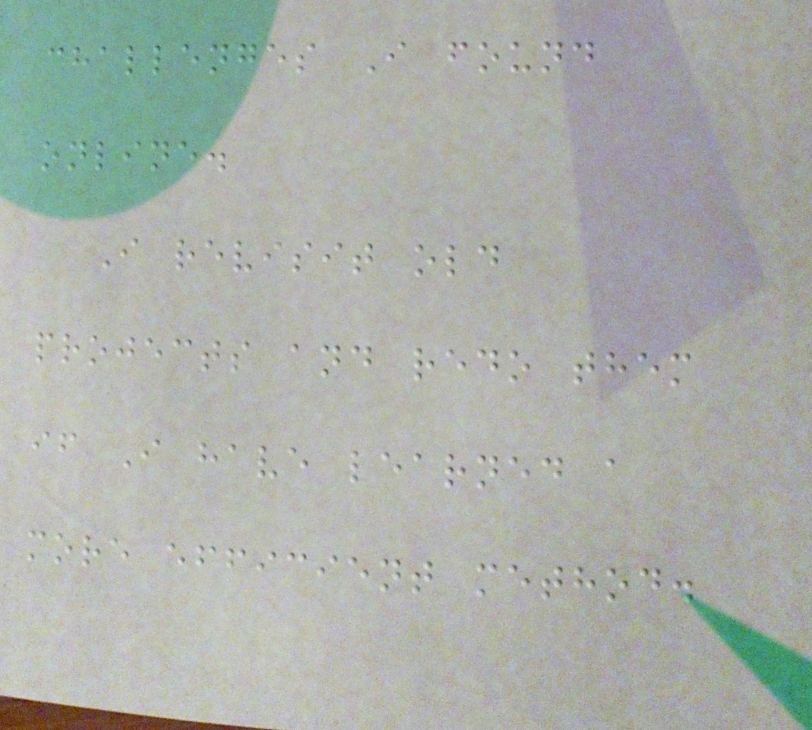challenges I found
online.
I revisit old
projects and redo them
if I have learned a
more efficient method.
